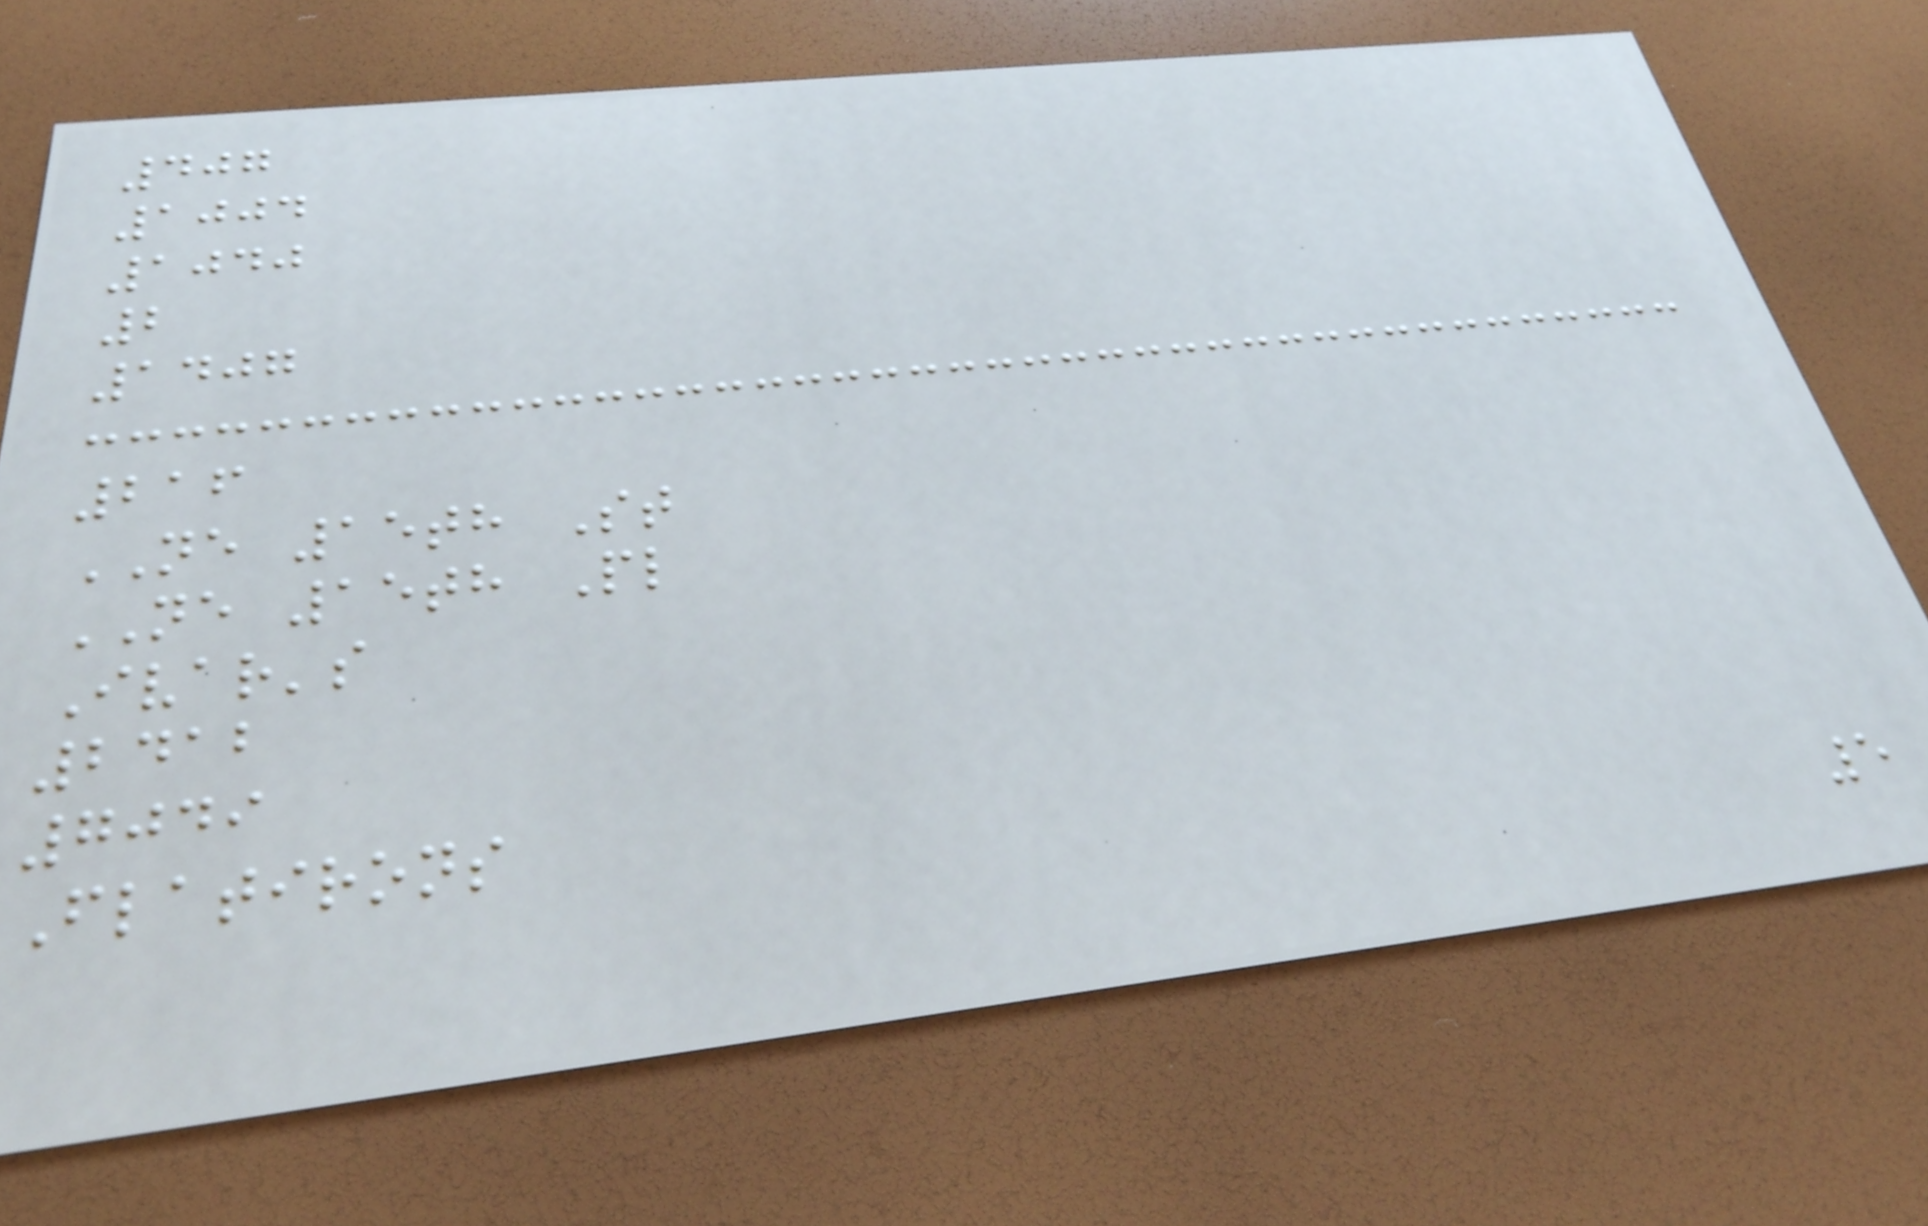407
1004
1040
2
1407
216
NE 15th St
NE 15th Pl
Ivar's
2412
7049
Flatirons
5
